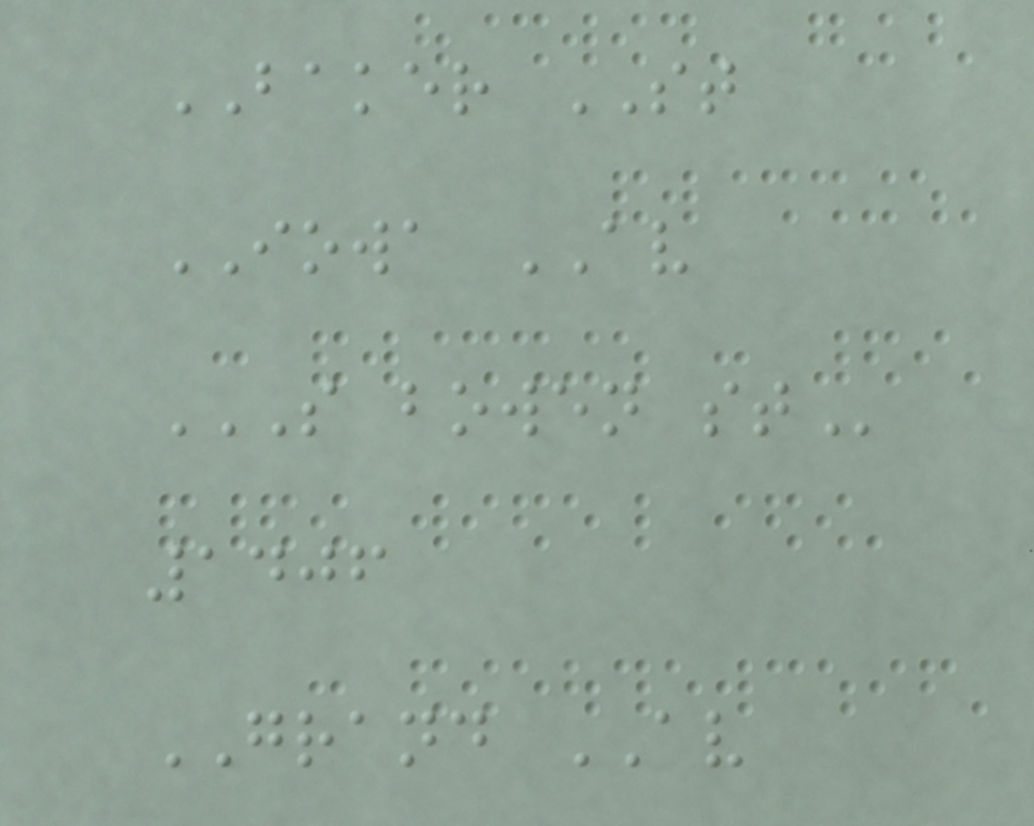BAKER ST
IOWA AV
S BOWEN ST
1406
GRAND AV
